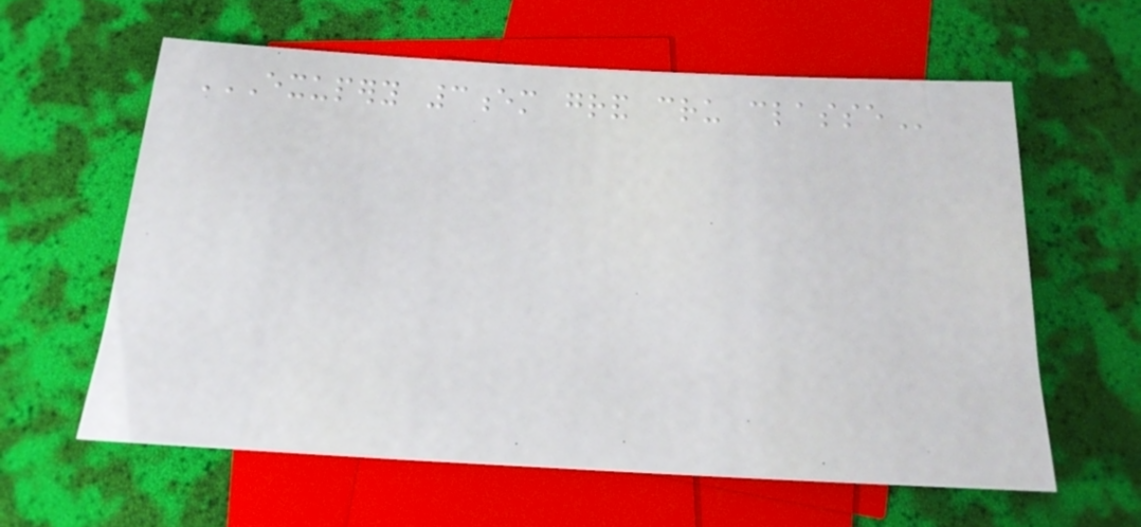EXUPERY 3EM GRAND CRU CLASSE
